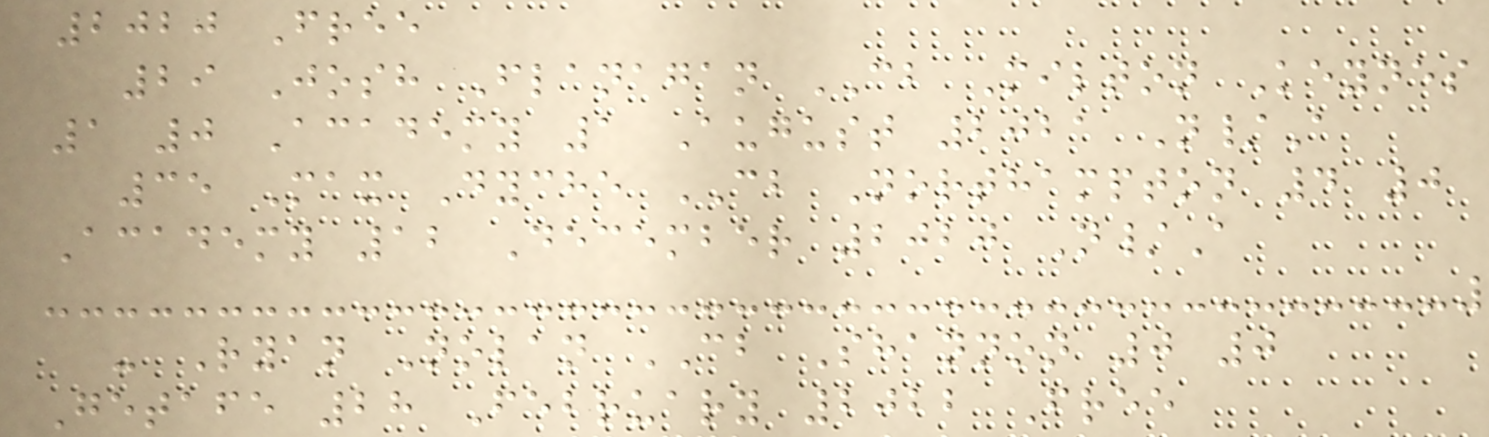2020 Free
29 Josh Flanagan CB Milton Keynes
1 0 Academy 1 August 2021 N/A
35 Max Dyche CB Northampton 4 0
Academy 12 December 2020 N/A
- Ryan Nolan CB Shannon 0 0
Getafe 28 February 2022 Free
